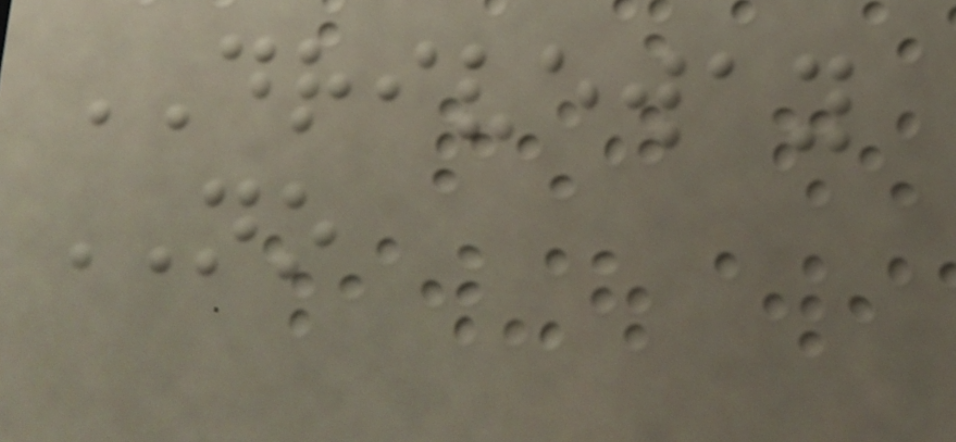DRIVEWAY
NO
